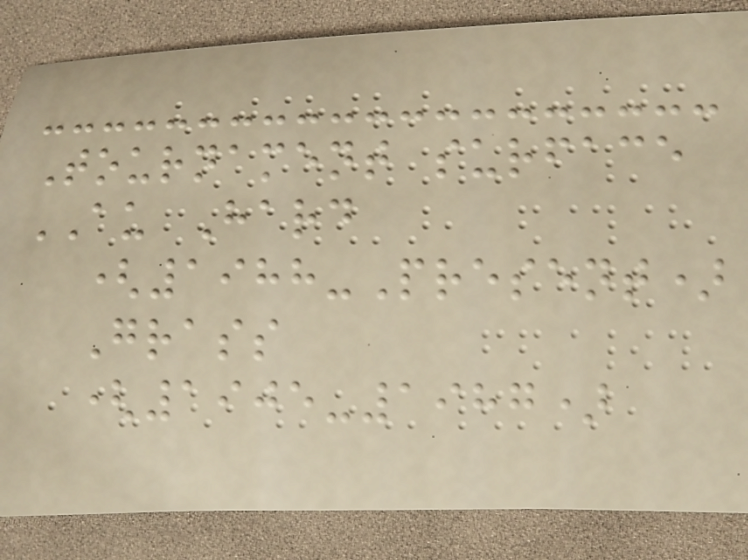Tournament surface
AU Hard
(1988-Present)
Grass
(1905-1987)
